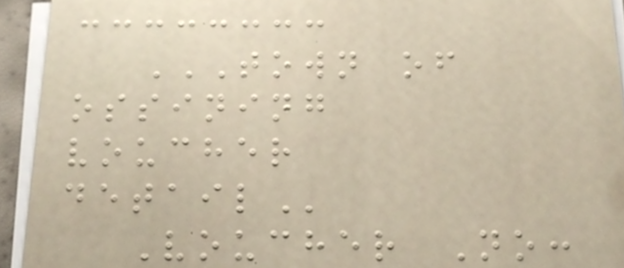TOWN OF
OSSINING
VOUCHER
DETAIL
Voucher No:
